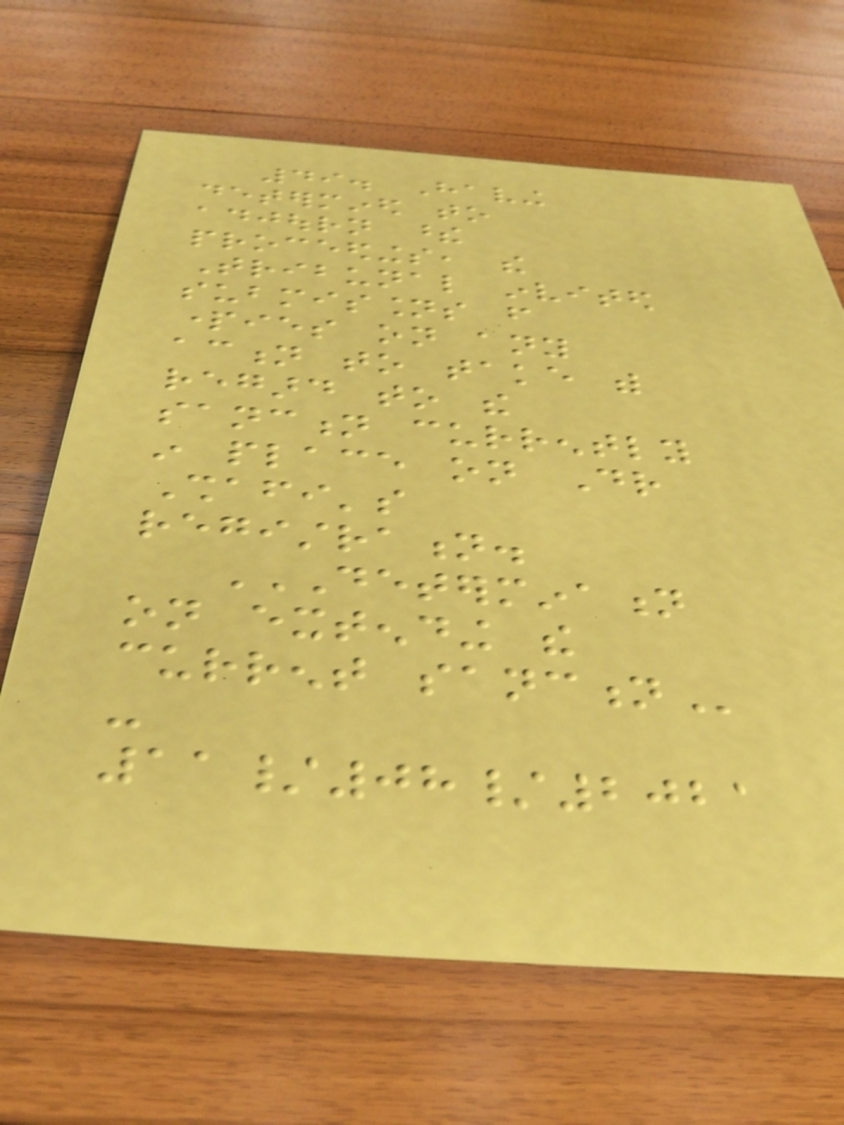49. Having
determined to
adjourn these
proceedings, the
Tribunal invited
submissions from
parties on any
action to take with
regard to the
sanction currently
in place on Dr
Shafi's
registration.
DETERMINATION
ON EXTENDING THE
CURRENT SANCTION
-
11/08/2021
